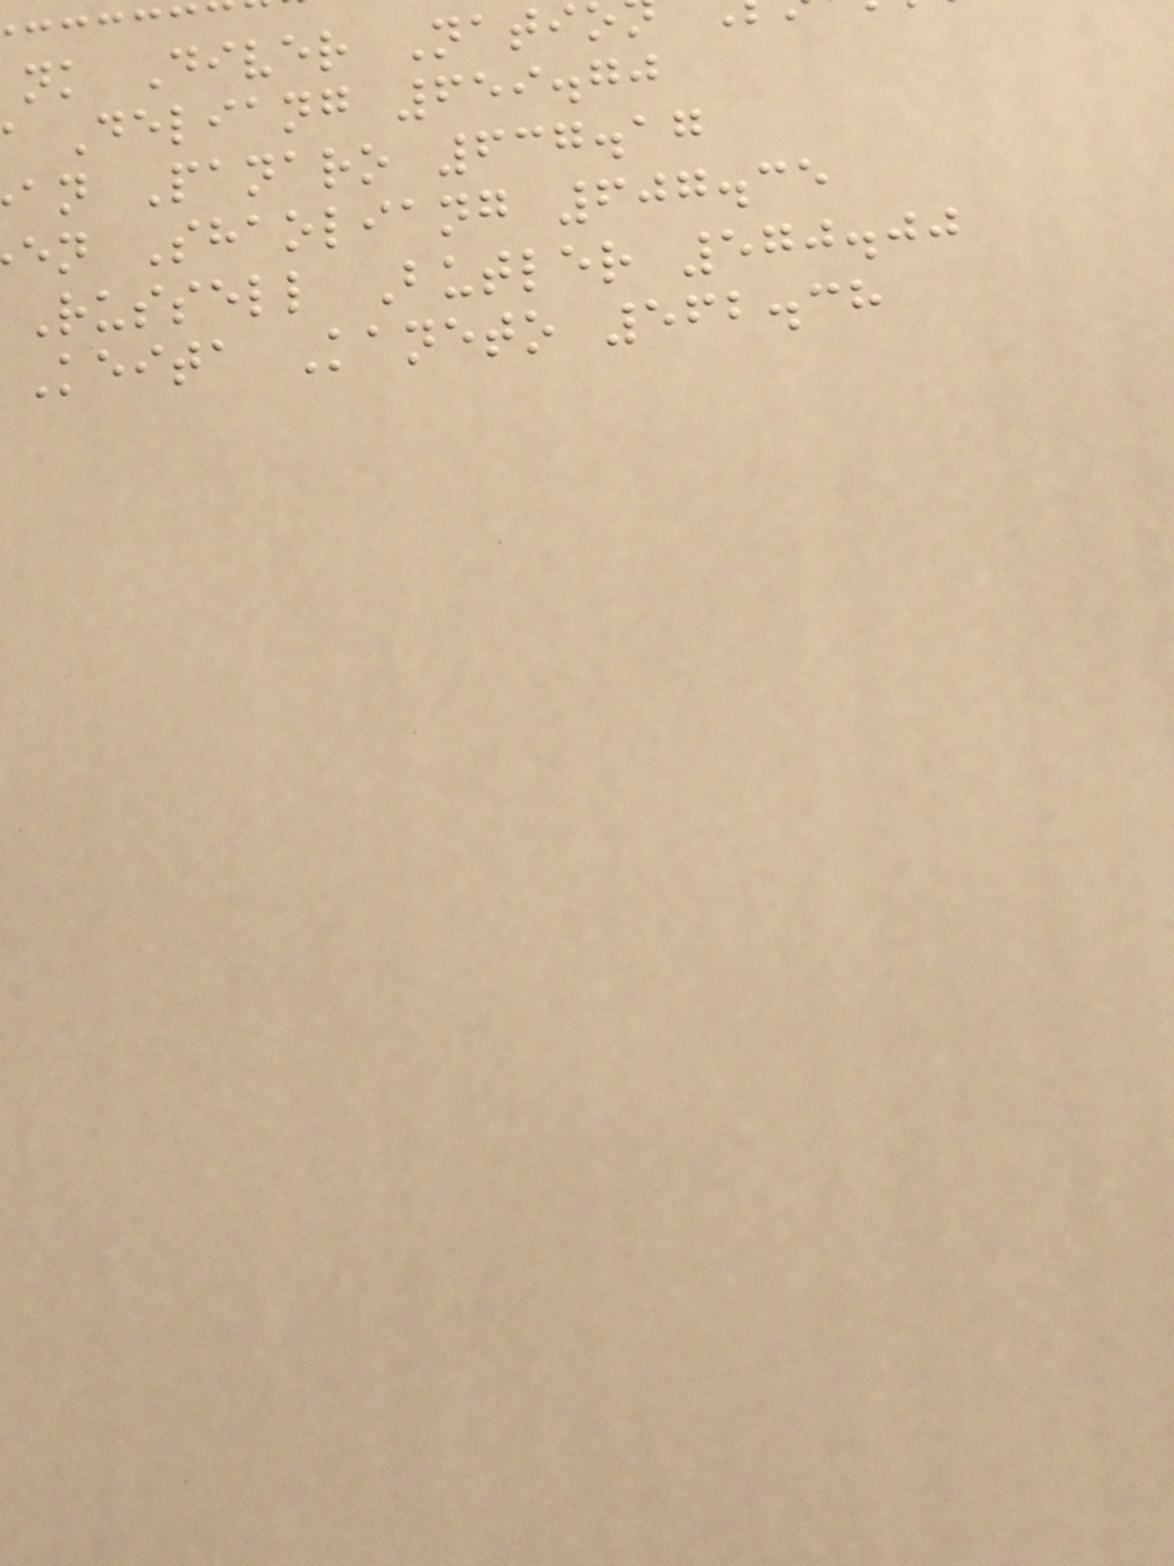nk Diver Nati
Deliang 659.70
an Panaro 637.17
en Shaoliang 607.35
Russell Butler 570.00
Keita Kaneto 562.38
